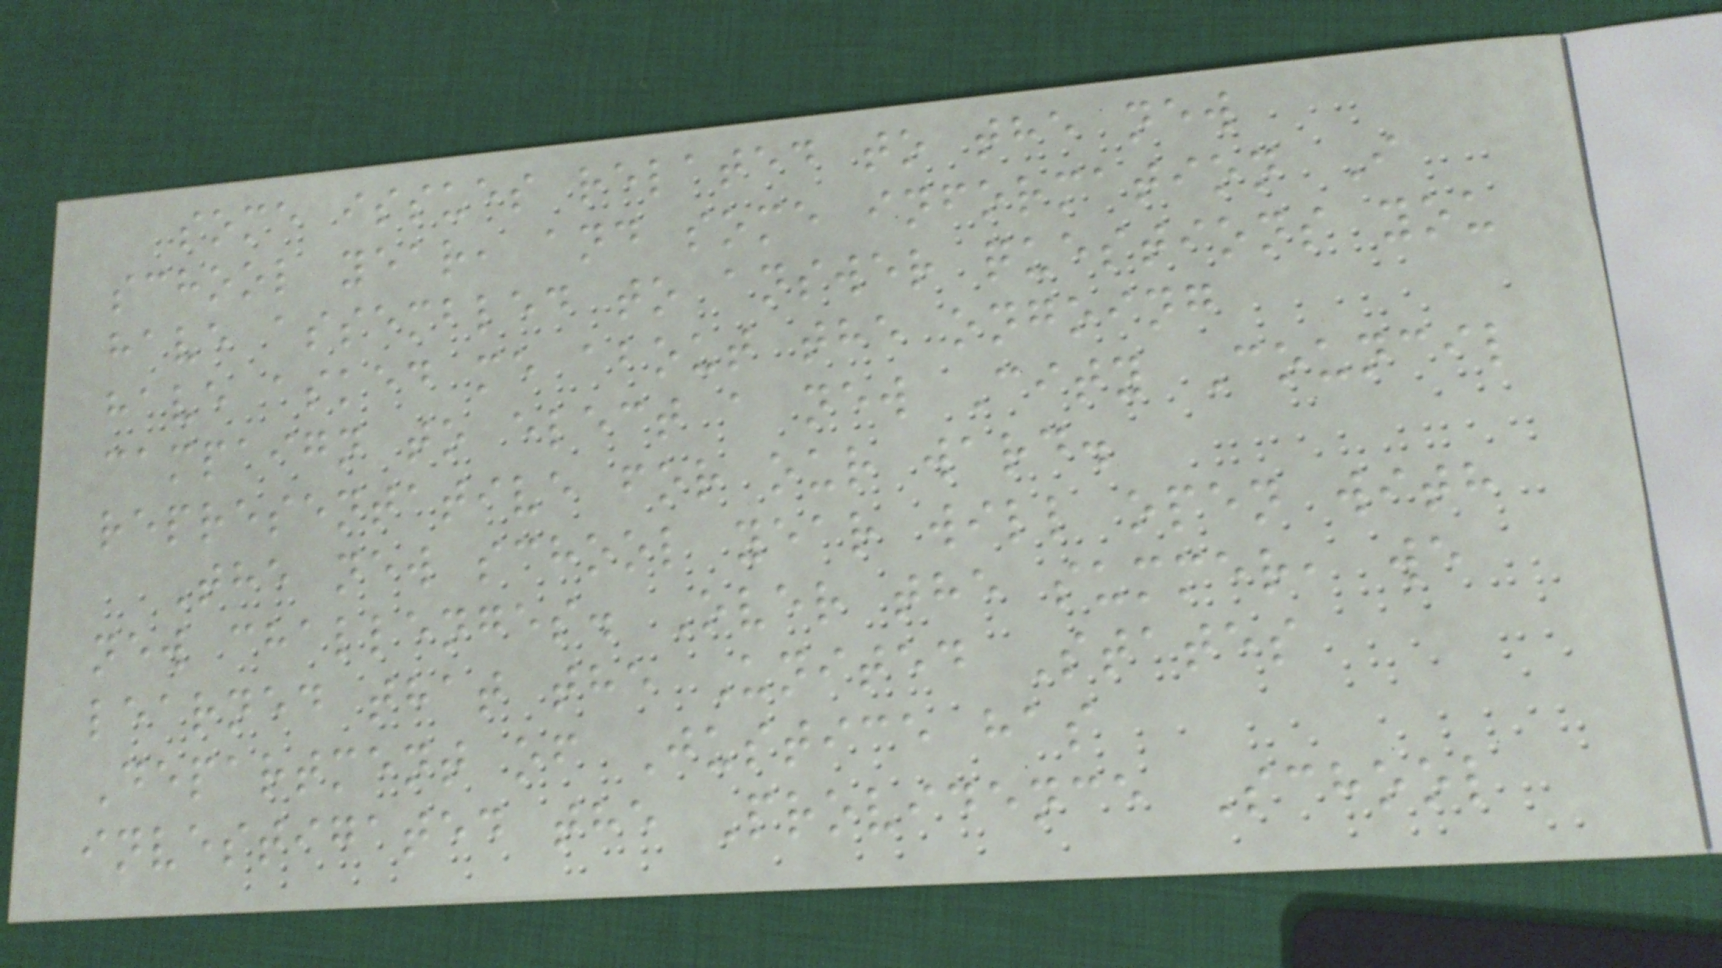some issues related to the new
school year, and some information I
have assembled to answer questions you
have asked me about the ongoing
campaign to elect a new City Council
representative for our ward.
The new school year will open with
new challenges. Over the summer, we
learned that the United States
Department of Justice has
investigated the Providence School
